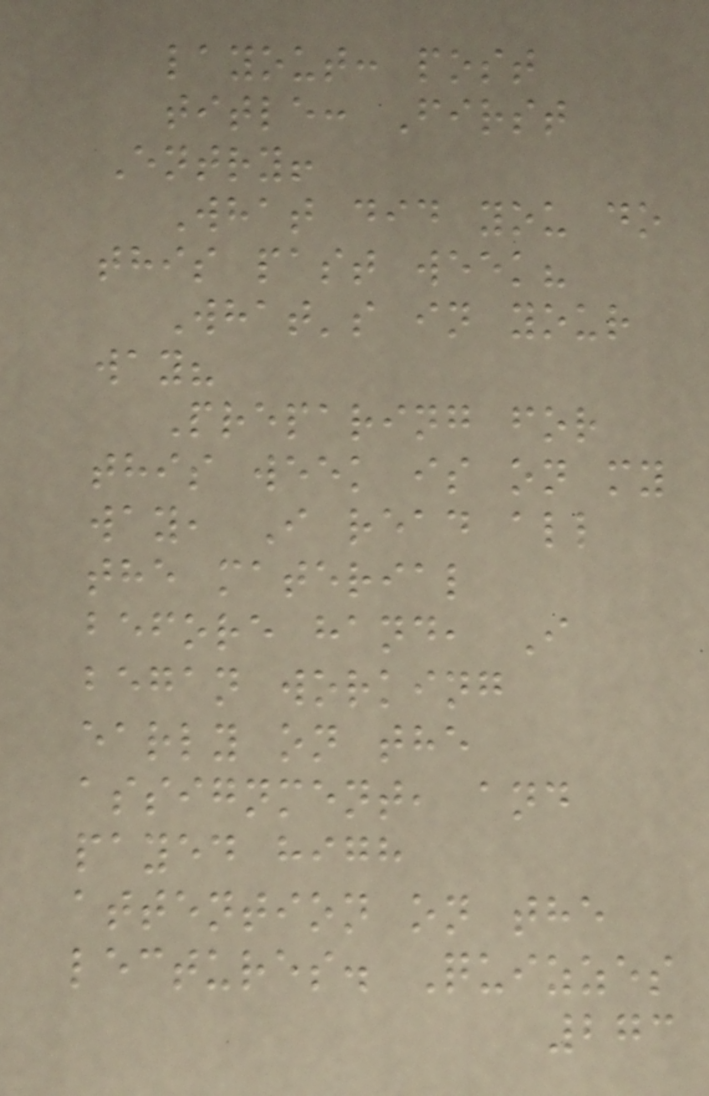layout: post
title: First
Entry!
What did you do
this past week?
What's in your
way?
Preparing for
this week is on my
way, I read all
the material
before hand, I
began working
early on the
assignment, and
payed high
attention on the
lectures. Quizzes
273
